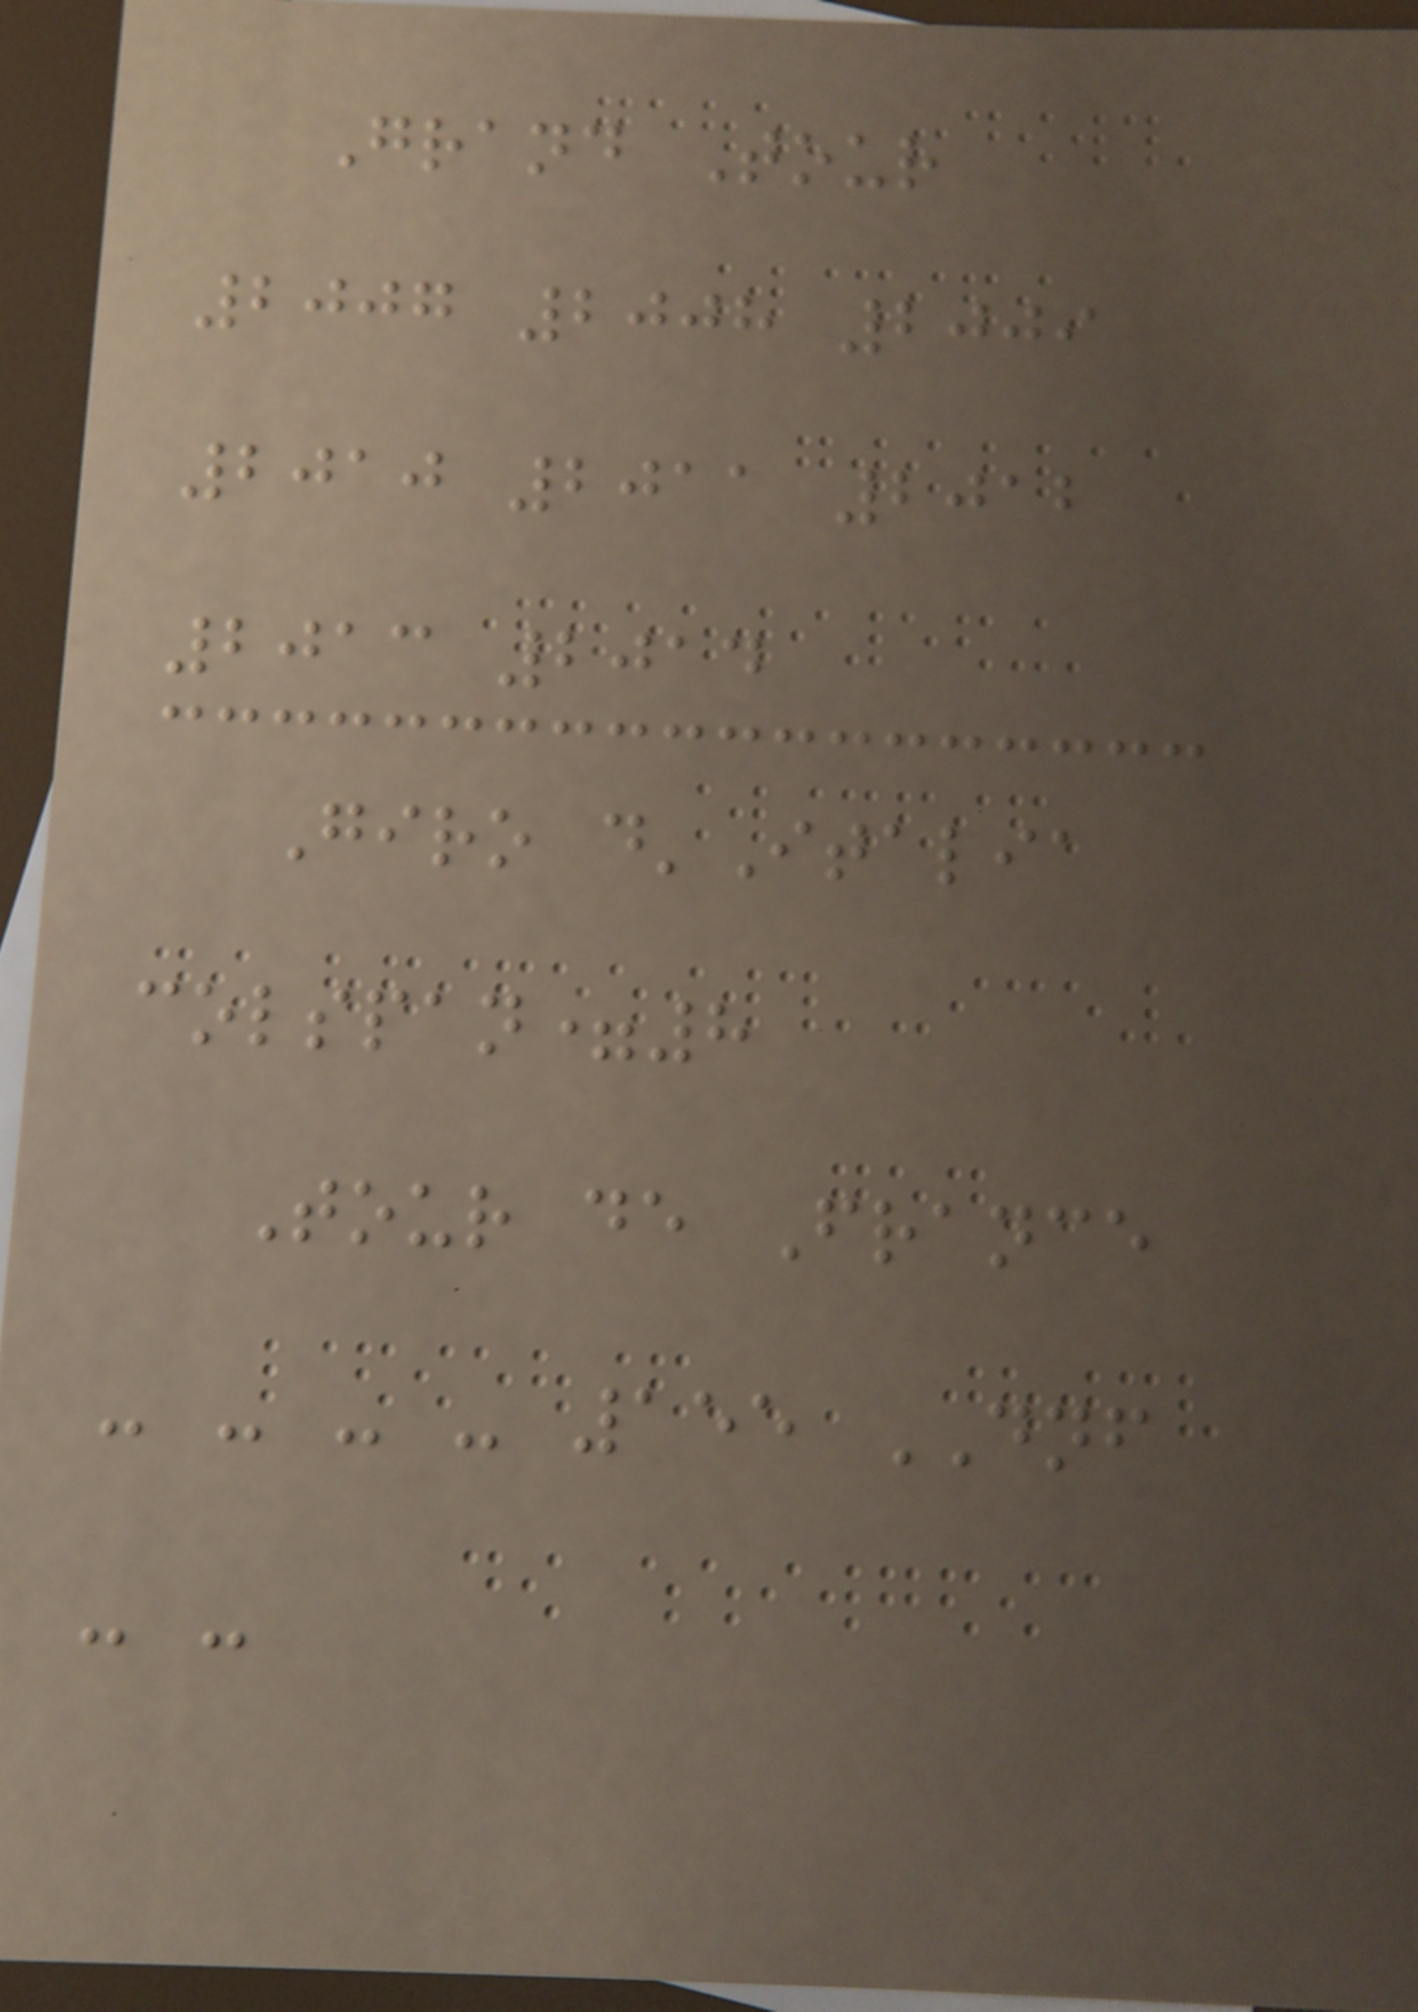Grand Tour
2007 2008 2009
2010 2011 2012
2013 2014
Giro d'Italia
colspan=8
Tour de France
- - - - 155 DNF
- -
